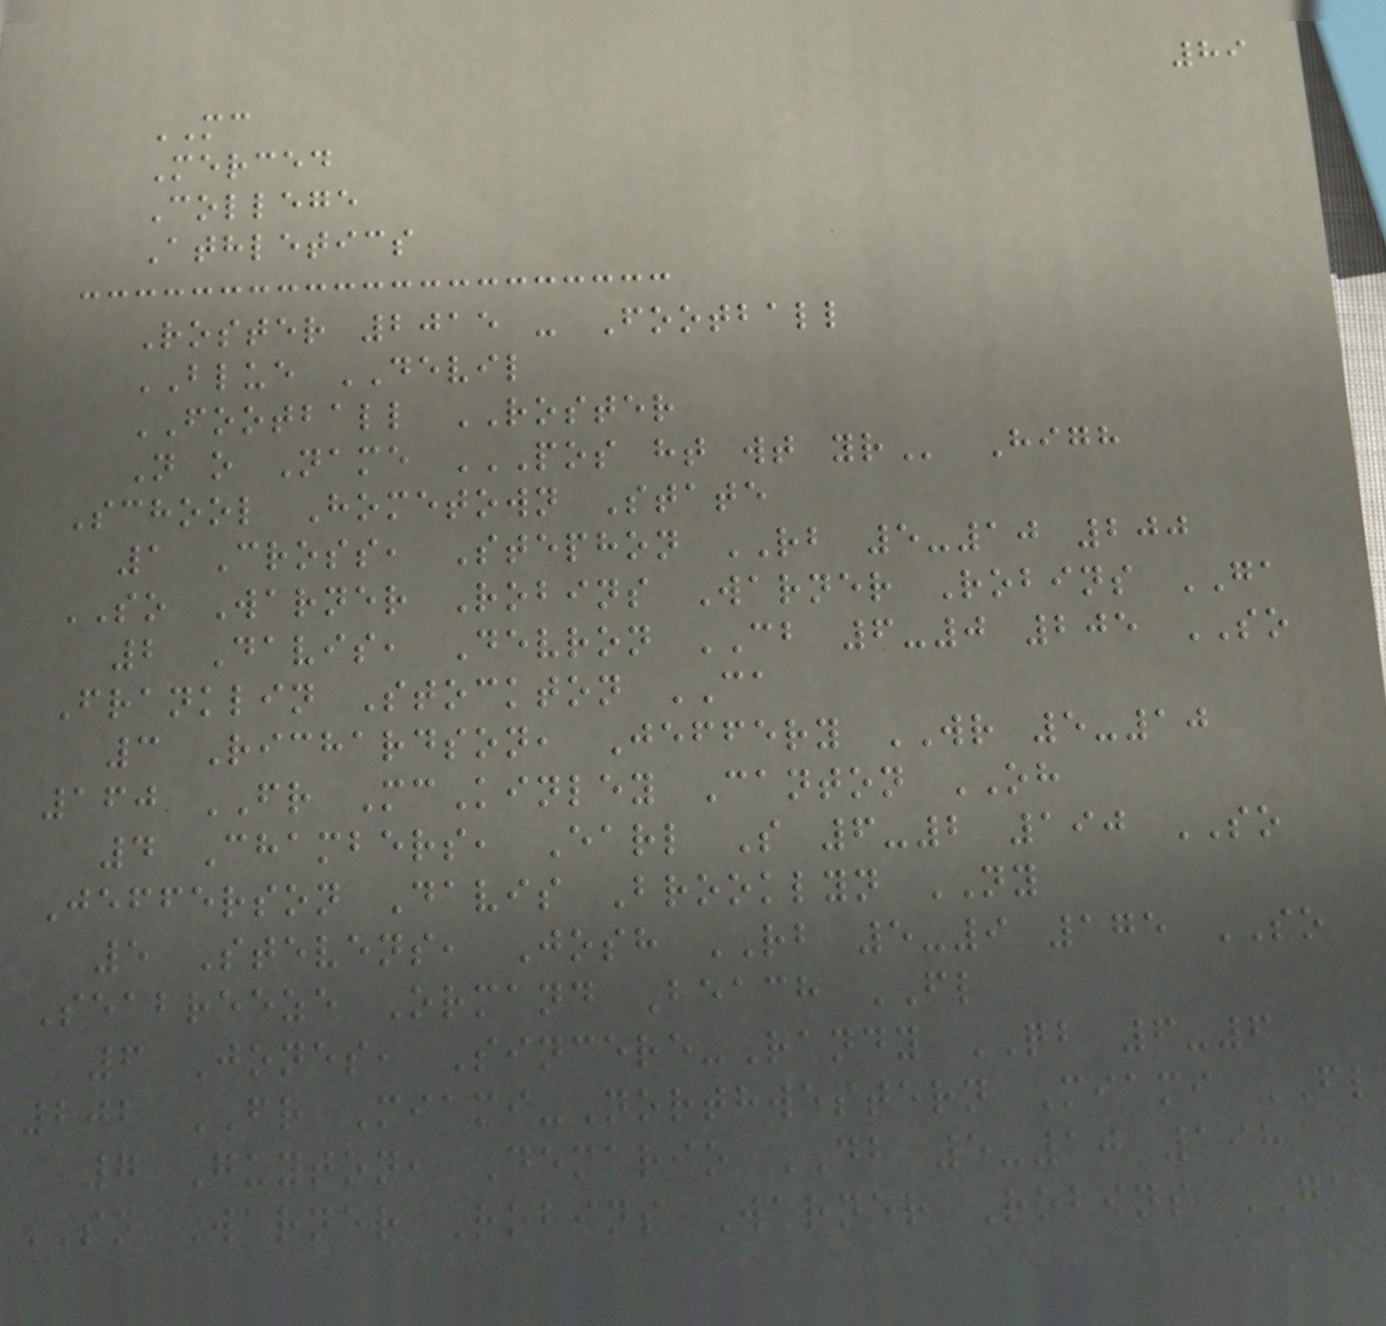89
MC
Merced
College
Athletics
Roster 2015 - Football
BLUE DEVIL
FOOTBALL ROSTER
N o Name POS HT WT YR High
School Hometown State
1 Cross, Stephon RB 5-10 200
SO Warner Robins Warner Robins GA
2 Davis, Devron CB 6-0 205 SO
Franklin Stockton CA
3 Richardson, Jeffery WR 5-10
160 FR McKinley Canton OH
4 Chambers, Earl S 6-2 190 SO
Jefferson Davis Brooklyn NY
5 Stevens, Josh RB 5-9 175 SO
Seabreeze Ormand Beach FL
6 Jones, Sincere-Randy QB 6-6
202 FR Miami-Northwestern Miami FL
7 Guyton, Demario DB 5-10 198
SO Warner Robins Warner Robins GA
